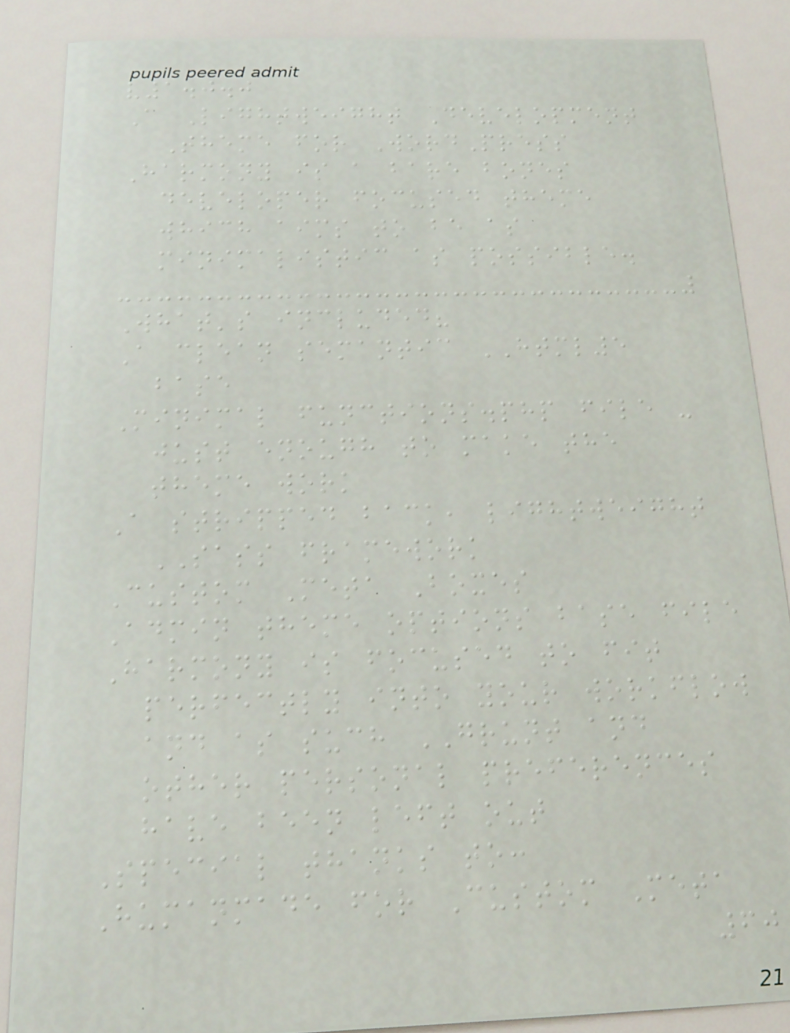v1.0.0
A Lightweight Development
Theme for WordPress
Harmony is a bare bones
developer focused theme
which aims to be as
minimalistic as possible.
What's included?
A clean semantic HTML5
base
Minimal functions.php file -
just enough to make the
theme work
A stripped back, lightweight
SASS framework
Custom Meta Boxes
Admin theme options base file
Harmony is focused to fit
perfectly into your workflow
and as such GRUNT and
other personal preferences
have been left out
Special thanks to:
Humanmade for Custom Meta
60
